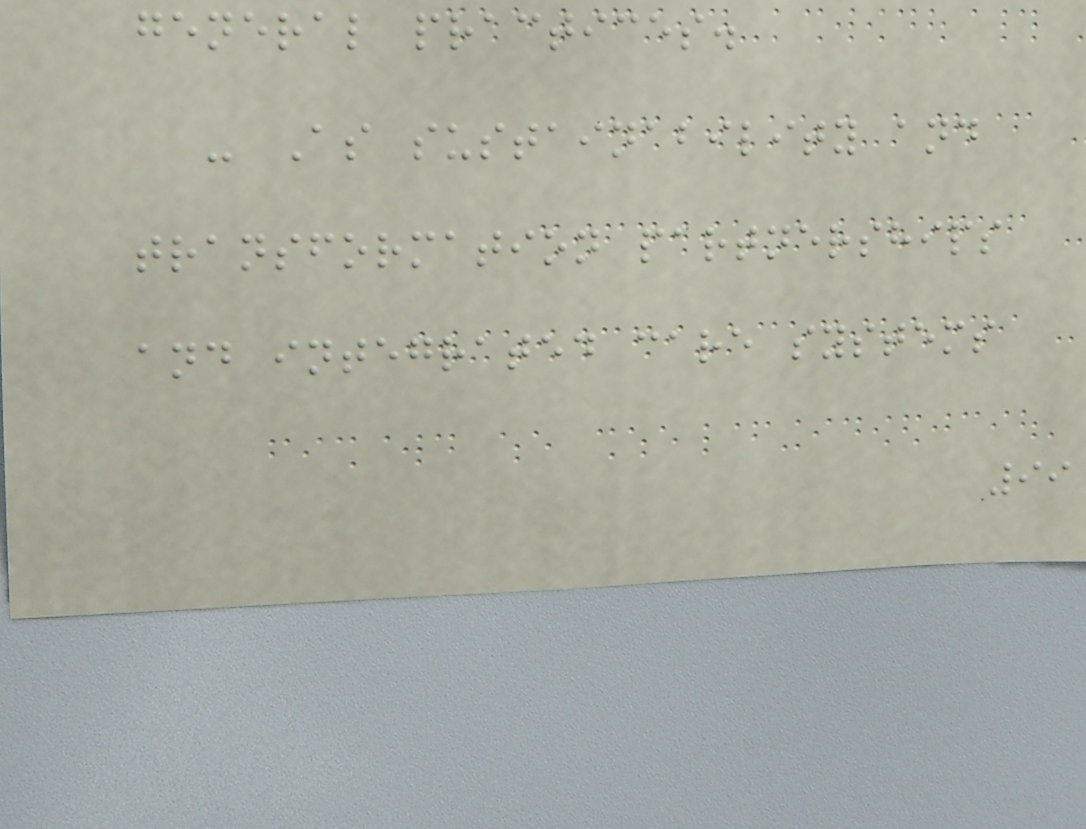general practices.
- As sustainability and
transformation partnerships
and integrated care systems
99
